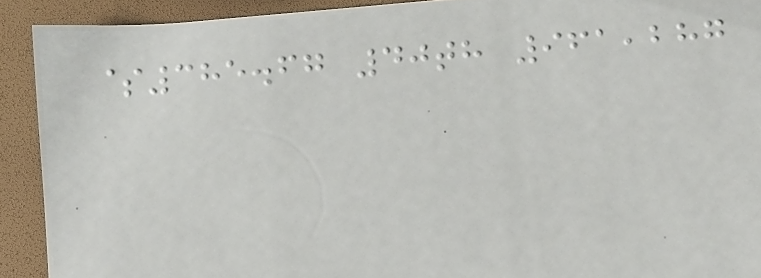$385.67 40th 961,287
